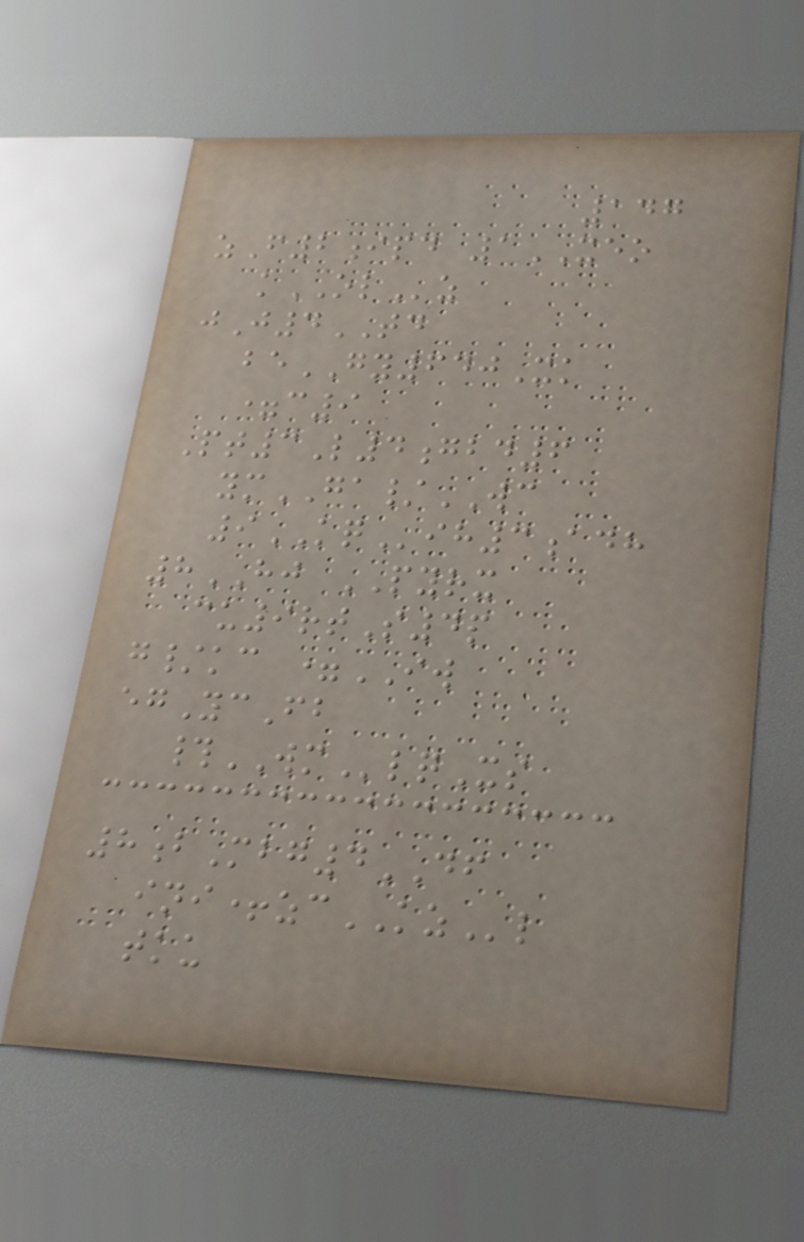147
zF2ipd 1XEO
kOLz
jJ4TD
beGY640Xk
=c9
Pt3L4gbd6
ymGA/WC
9KQih3adh
8HJ PYRX
cu9rtS4p
g/kc =IW
egYcFb
#WMlqXs
8bMbg4DF
ini+zcKZl
tku
